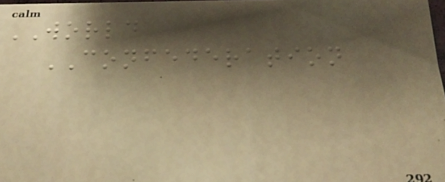WORLD
CONFEDERATION
